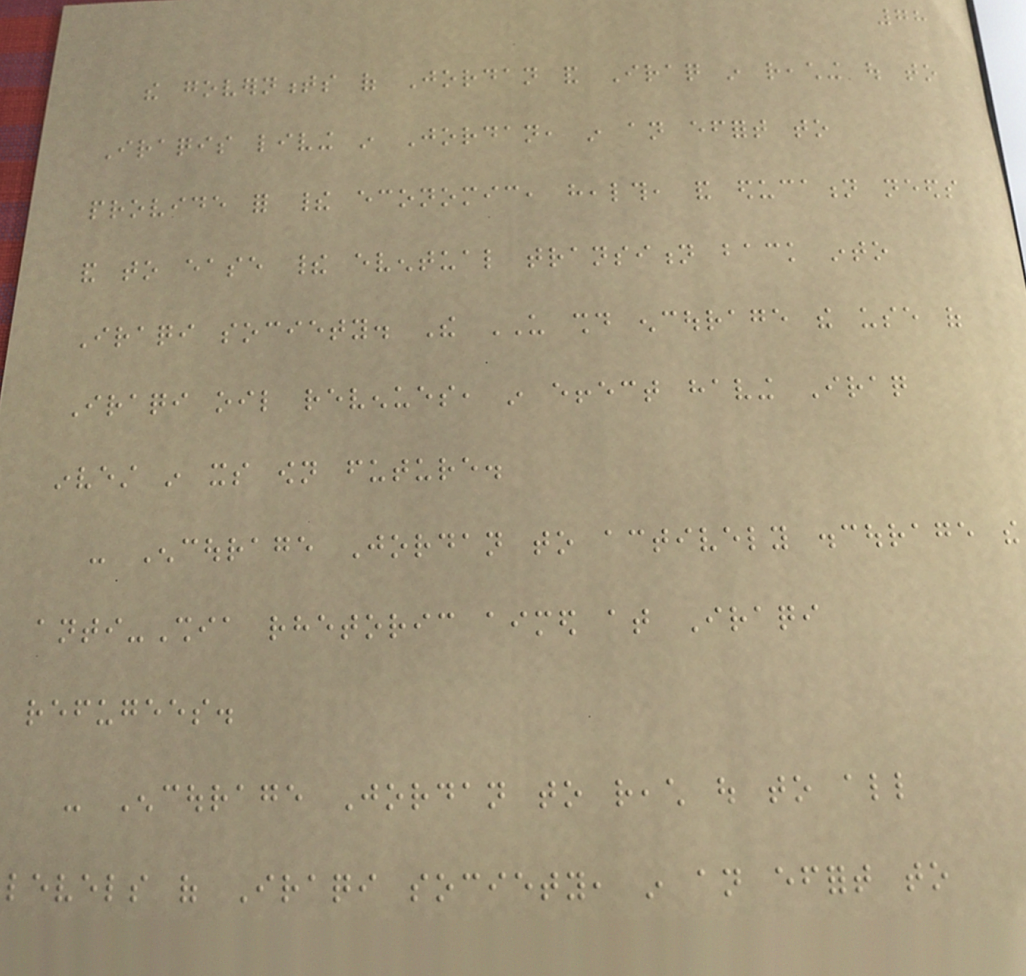78
the governments of Jordan and Iraq in reaching out to
Iraqis living in Jordan, in an effort to
provide for their economic, health, and education needs
and to ease their eventual transition back into
Iraqi society. The US should encourage the use of
Iraqi oil revenues, in effect having Iraq
invest in its own future.
- Encourage Jordan to actively discourage the
anti-Shia rhetoric aimed at Iraqi
refugees.
- Encourage Jordan to reach out to all
levels of Iraqi society, in an effort to
